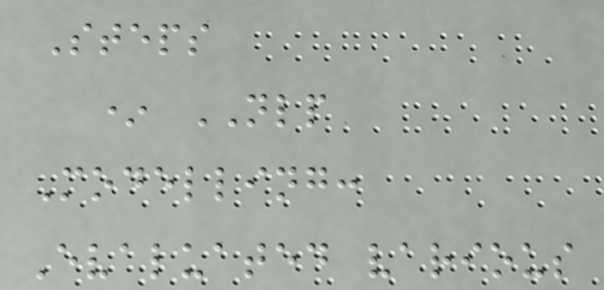Steps
* NLP
Modelling:
Evaluated various
